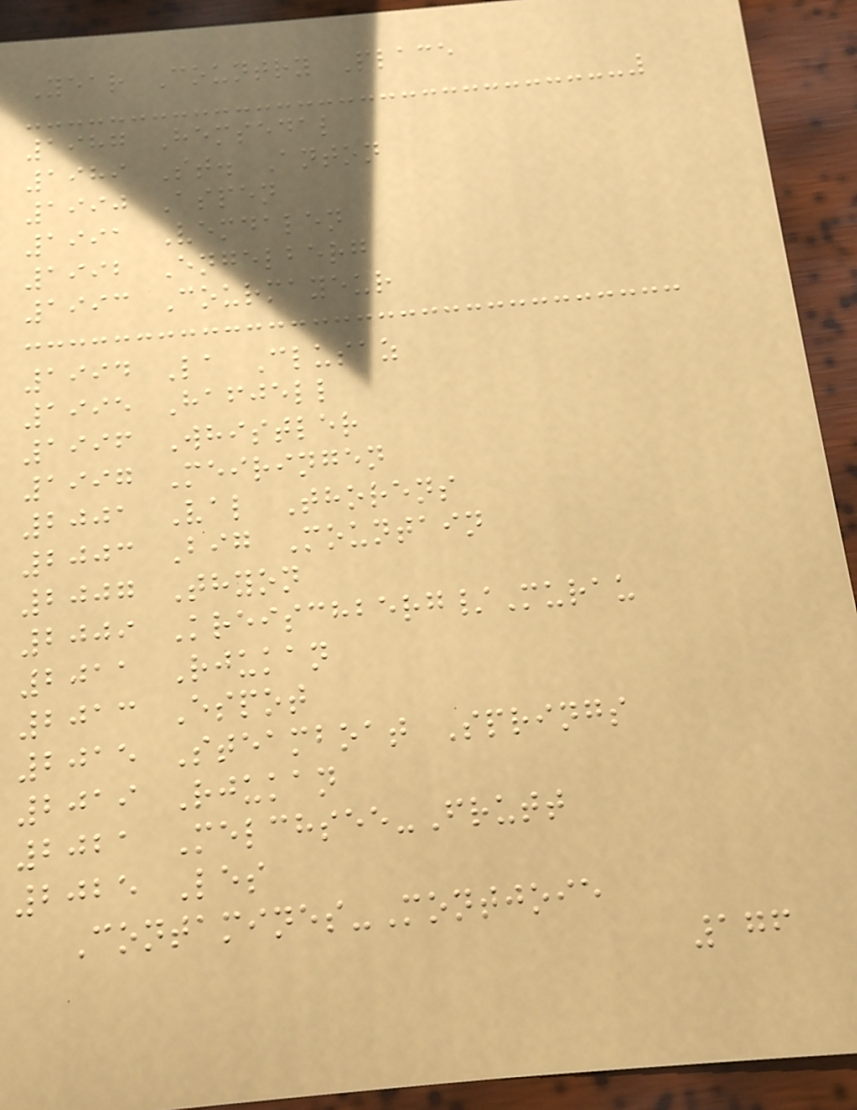Year Country Place
1987 Hemsedal
1989 St. Anton
1990 Aspen
1991 Vemdalen
1992 Engelberg
1993 Courmayeur
1994 La Clusaz
1995 Hafjell
1996 Whistler
1997 Meiringen
2001 Val Thorens
2003 Big Mountain
2007 Thyon
2009 Kreischberg/Murau
2011 Rjukan
2013 Espot
2015 Steamboat Springs
2019 Rjukan
2021 Melchsee-Frutt
2025 Les
Contamines-Montjoie
176
